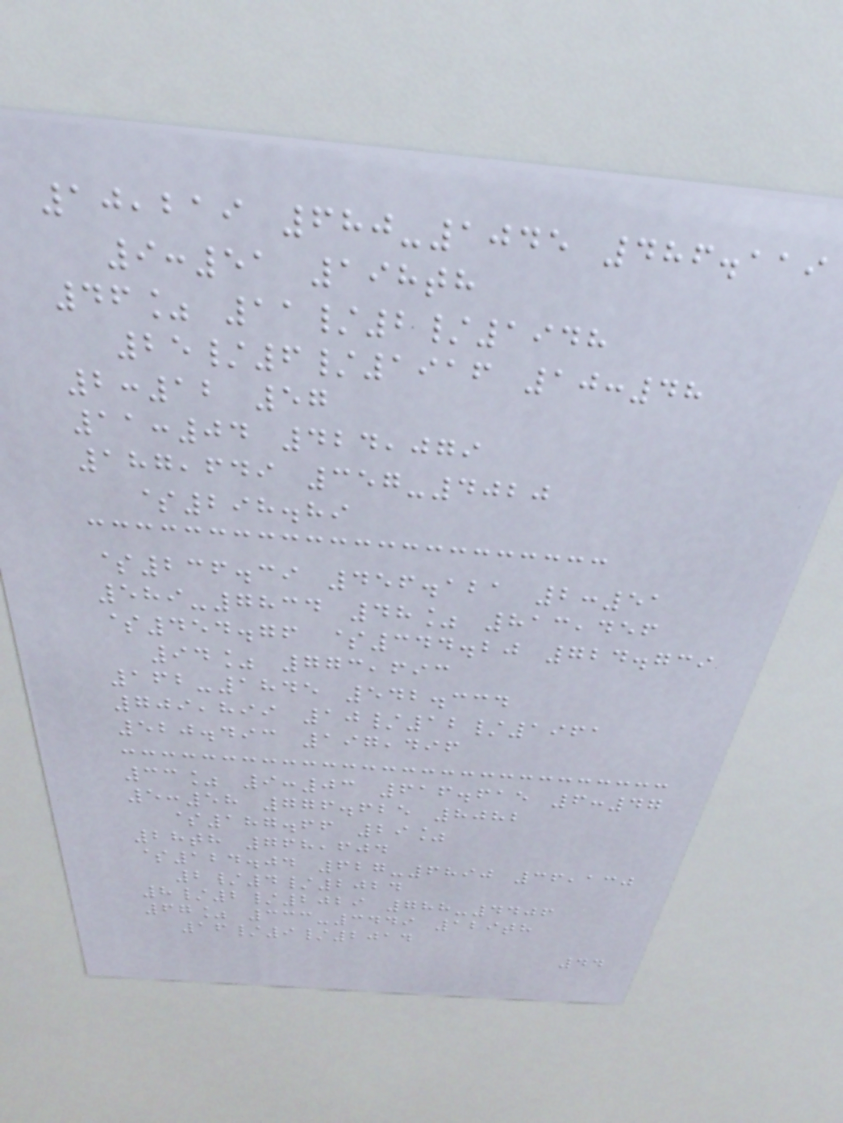10,219 680-1045 486.119
9:51 198th
46% 11/2/1948
25/6/1916 10:48
2:12 57
11:04 424,079
187,649 357-4020
$298.89
$236.39 456.121 2:51
589-7834 48% 813,456
$454.76 $344.20 724.739
94% 773,693
162-1845 542.334
709,899 10/12/1961
520.493 197,496
33% 9:03 616.615 6:47
5:58 776.625 8082
$187.66 29%
28th 768,604
$124.04 627-6890 36,130
2/4/2024
8/2/2029 788-4406
67% 333-3449 129th
16/9/2014
44
